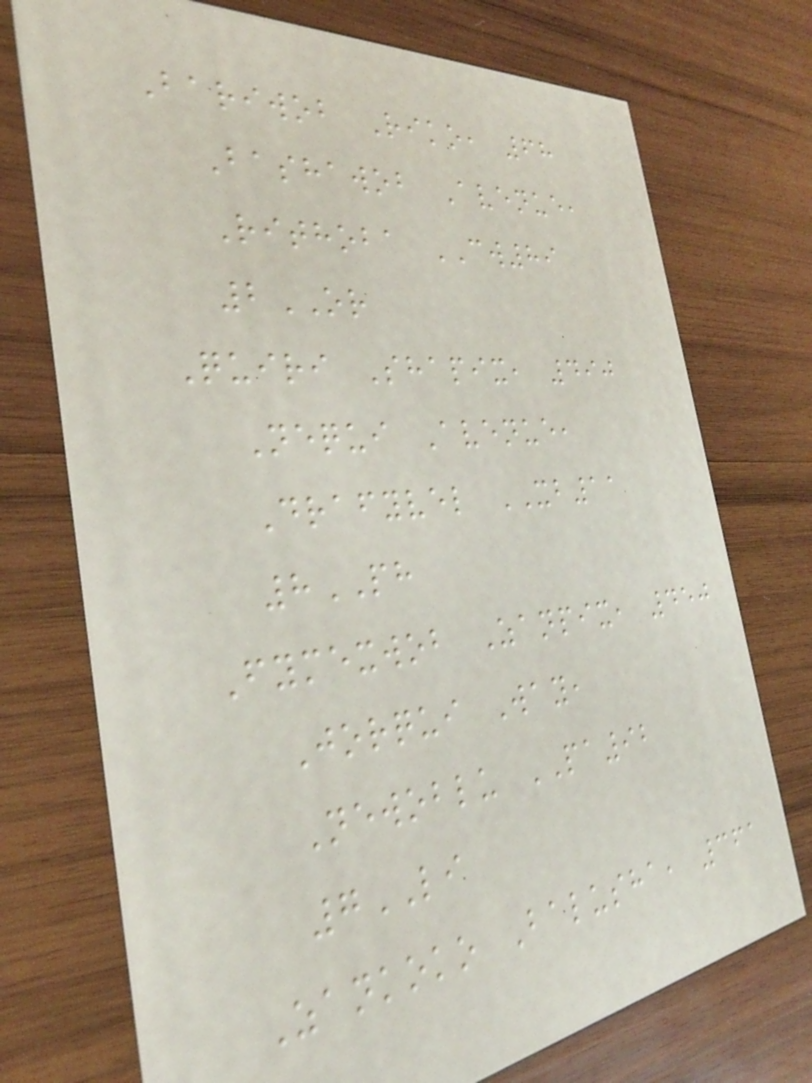Bariwob Riko, 68
Bashawob Avenue,
Rithoba CW89
2OR
Quiri Shapix, 490
Nequi Avenue,
Drafyvel XB11
8PH
Fymexwob Zanpix, 450
Jorqui Way,
Newoblu PA92
7LI
Zankoko Balusha, 361
